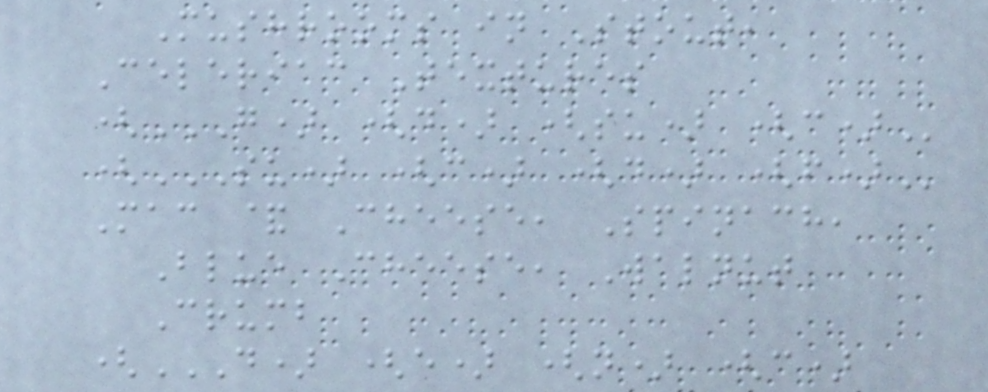Mushrooms in Stout,
Celeriac Textures
(G) (D) (SU) (C)
(SU) (C) (D) (F)
Mac & Cheese, Spinach,
Blue Cheese, Walnut
Crumb
(D) (E) (N) (C)
